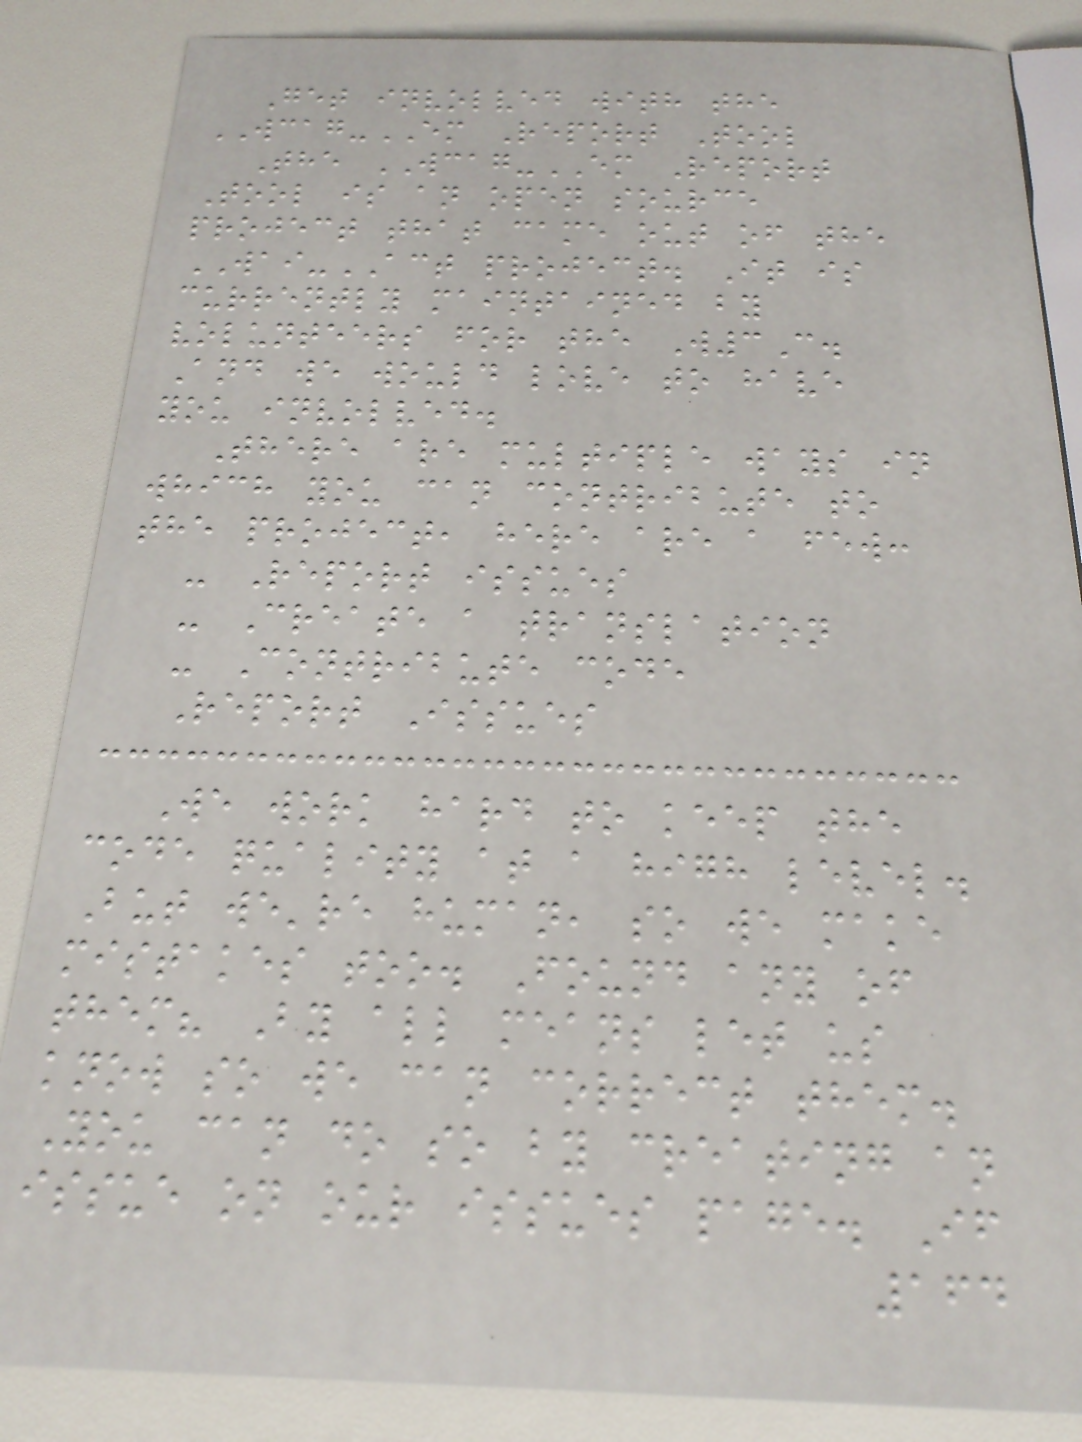Get involved with the
WCAG-EM Report Tool
The WCAG-EM Report
Tool is an open source
project that came out of the
WAI-ACT project. It is
currently maintained by
volunteers for the W3C.
And we would love to have
you involved.
There are multiple ways in
which you can contribute to
the project, here are a few:
- Report issues
- Create a translation
- Contribute code
Report Issues
We work hard to keep the
code quality at a high level.
But we're human, so we make
mistakes too. Found any of
them? By all means let us
know so we can correct them.
You can do so by creating an
issue on our issues page. If
164
